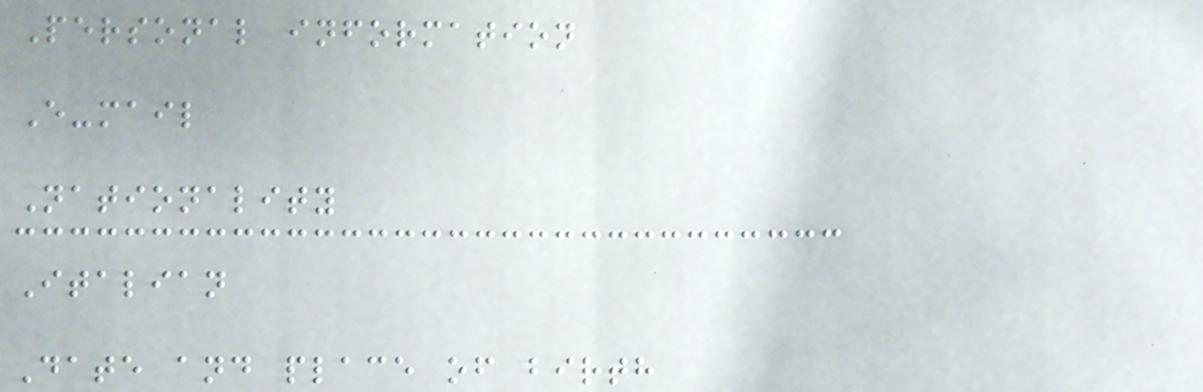Personal information
E-mail
Nationality
Italian
Date and place of birth
